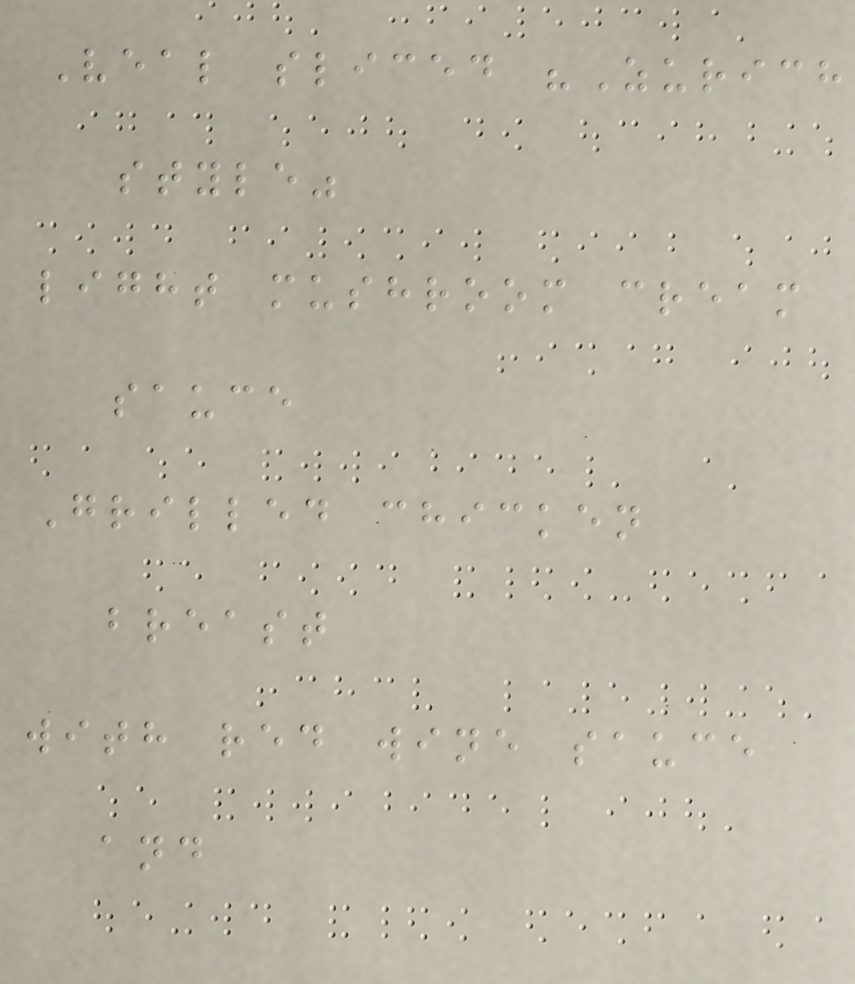Veal sliced "Zurich
style"
light mushroom cream
sauce
Grilled chicken
breast
with red wine sauce
and
